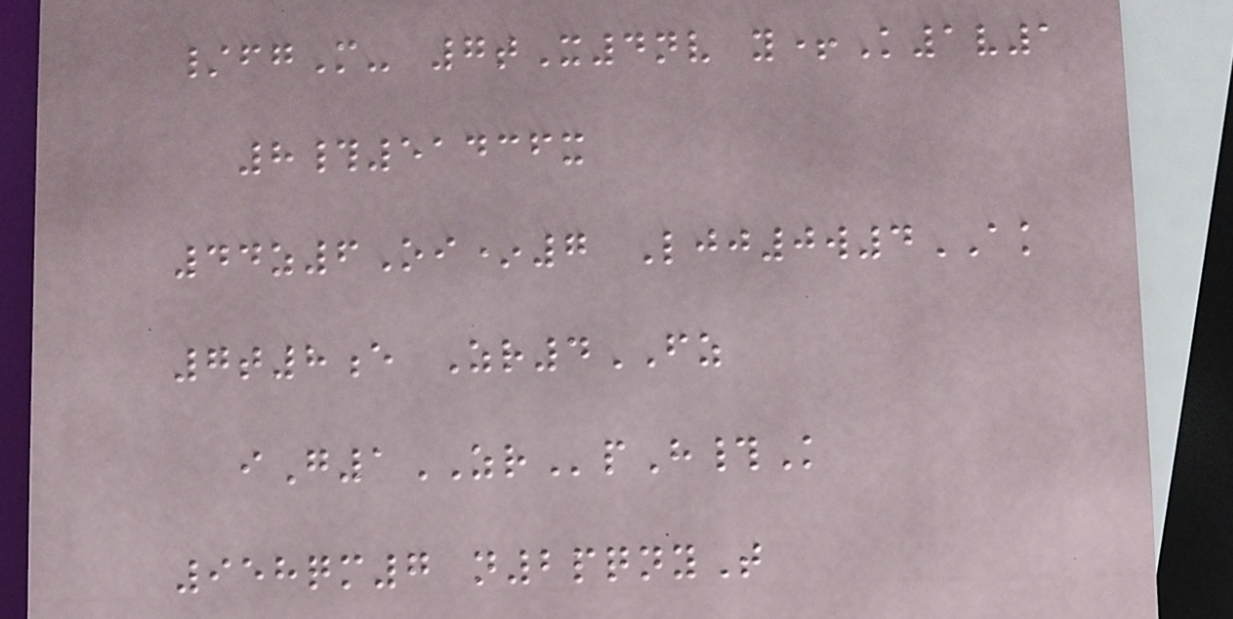/fgM- 7tX4nv y+K1v1
8#51436x
44z6Oi*7 Ljj0w4AK
7t8e Zr4FZ
iG1ZRpH#K
958qm7 n2pqnyT
